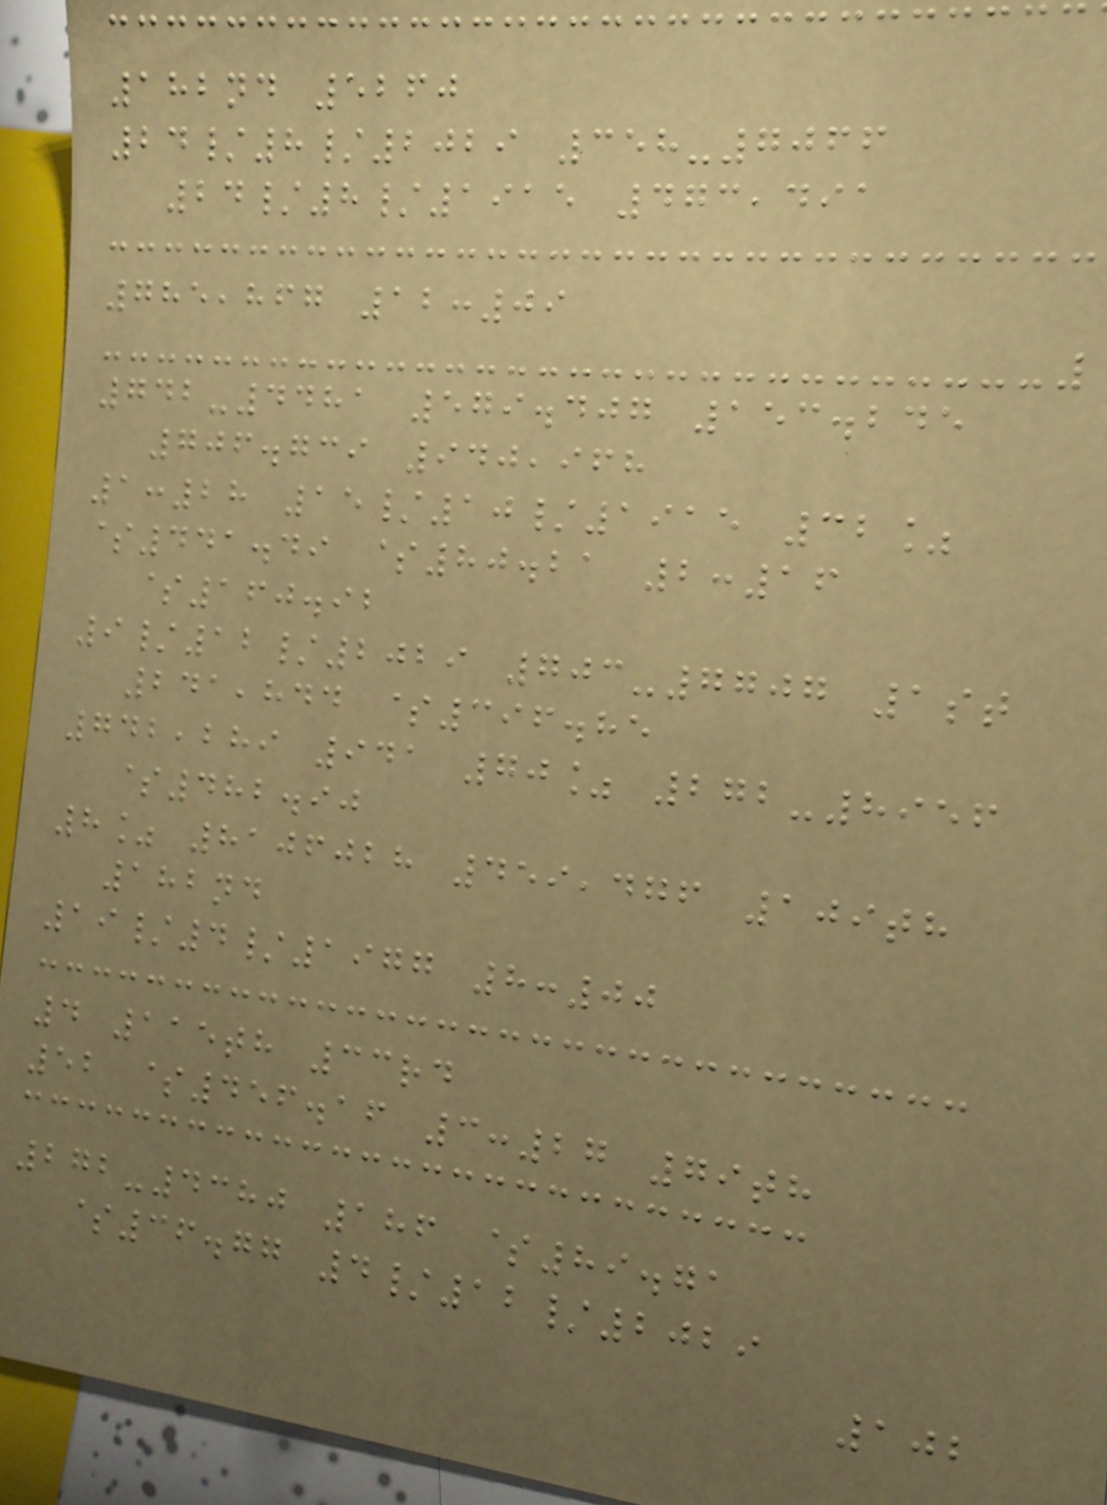182nd 5260
24/8/2029 358-7066
24/8/1915 473,491
785,867 12:09
742-4481 579.407 153.245
706.739 940,968
1:28 15/10/1915 32%
$441.49 $80.21 2:16
$160.92
9/12/2029 703-7707 1st
241,844 $396.85
742,289 941 70% 272-8956
$482.90
8% 8106028 459,476 109th
182nd
19/4/1977 8:00
4 115th 33rd
52 $456.16 3:27 79th
272-4380 186 $89.71
$36.77 4/12/2029
102
